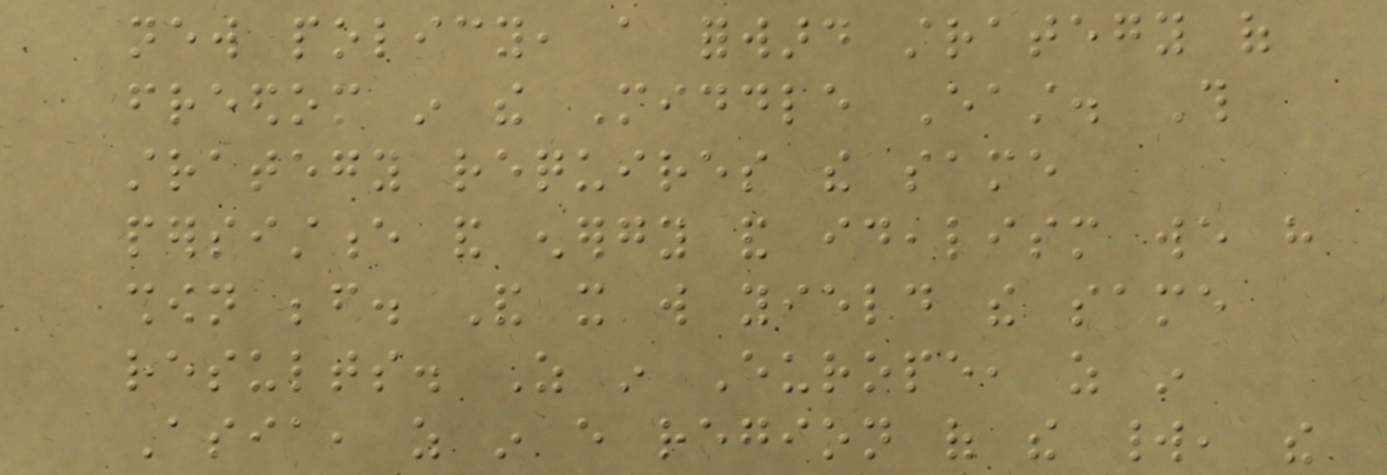new policy, a forward strategy of
freedom in the Middle East. This
strategy requires the same
persistence and energy and idealism we have
shown before. And it will yield the same
results. As in Europe, as in
Asia, as in every region of the world, the
